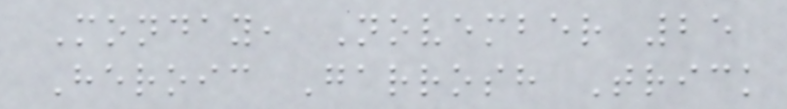Monday, November 25
Heroic Garrosh Trick
